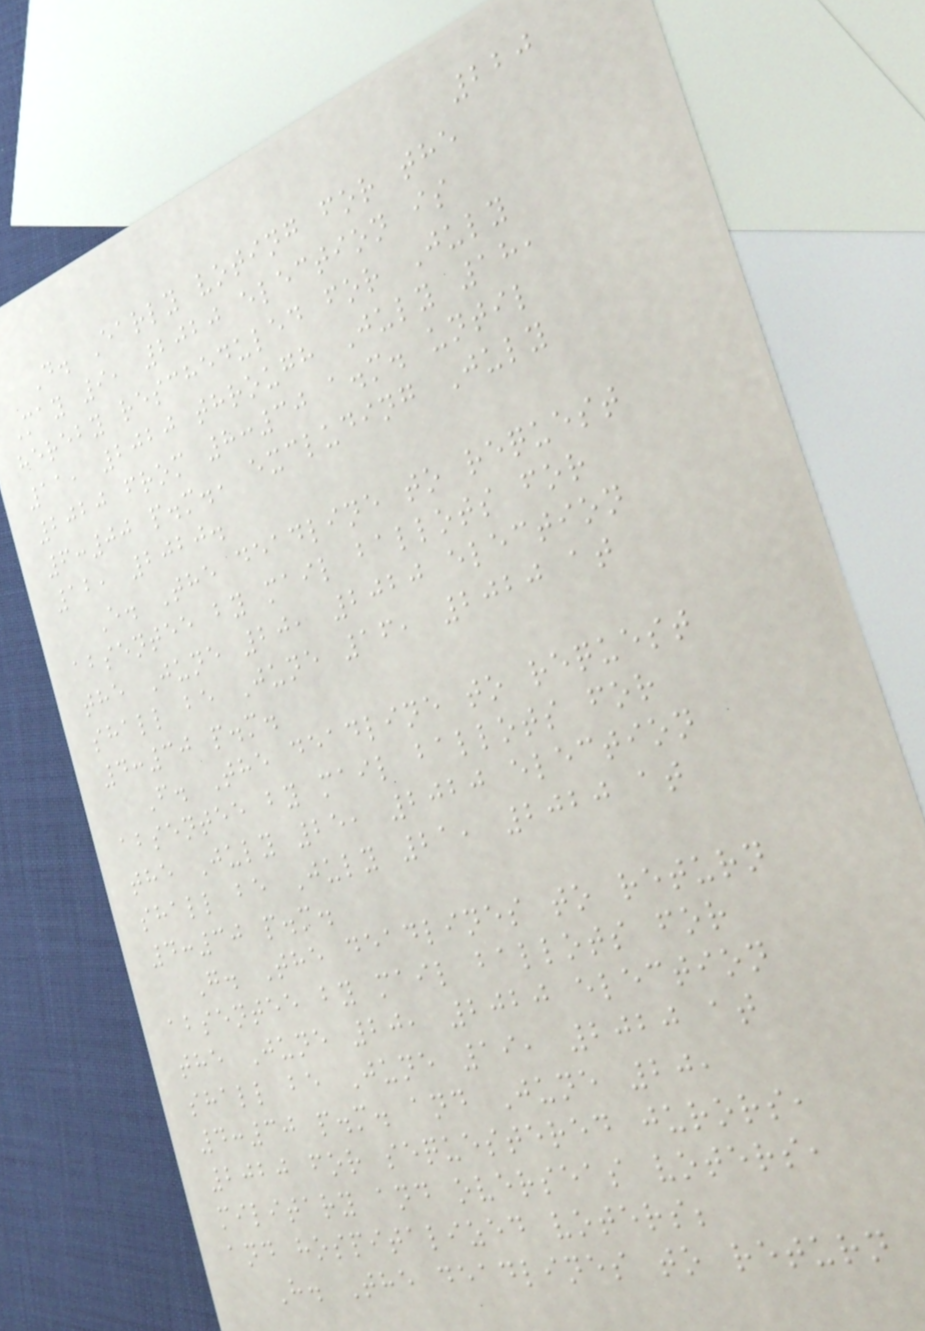220
D. Early voting for the
May 9, 2020 election is
hereby rescheduled for July
11, 2020 through July 18,
2020 from 8:30 a.m. until
6:00 p.m., excluding July
12, 2020.
E. The deadline to request
absentee by mail ballots for
the June 20, 2020 election
shall be June 16, 2020 at
4:30 p.m.
F. The deadline to request
absentee by mail ballots for
the July 25, 2020 election
shall be July 21, 2020 at
4:30 p.m.
G. The deadlines to return
absentee by mail ballots for
the June 20, 2020 election
shall be June 19, 2020 at
4:30 p.m. and June 20,
2020 for sequestered jurors,
military and overseas voters,
and hospitalized voters;
H. The deadlines to return
